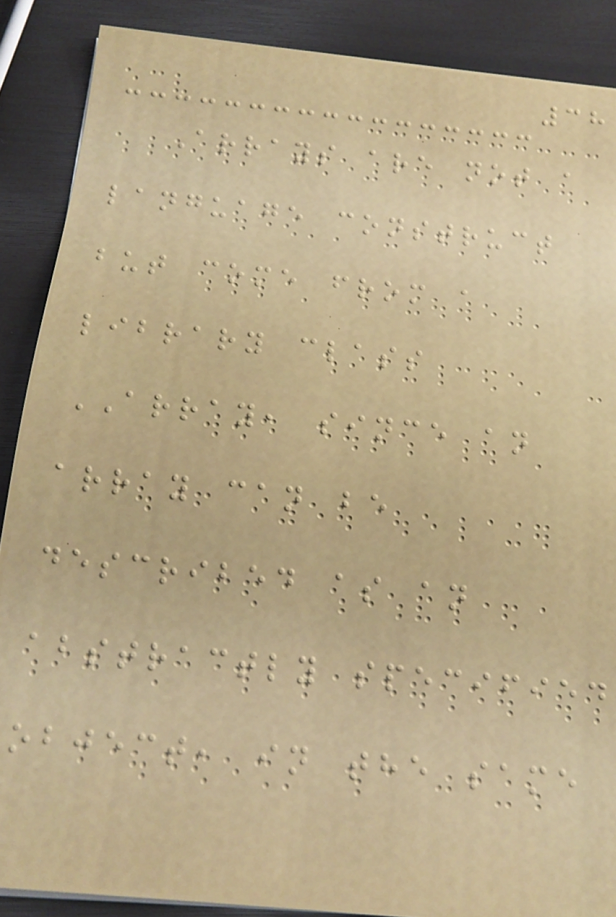38
Arrays are not a
language construct
but come from a
library class
ARRAY, since an
array can be
described as an
abstractly specified
object, in the same
